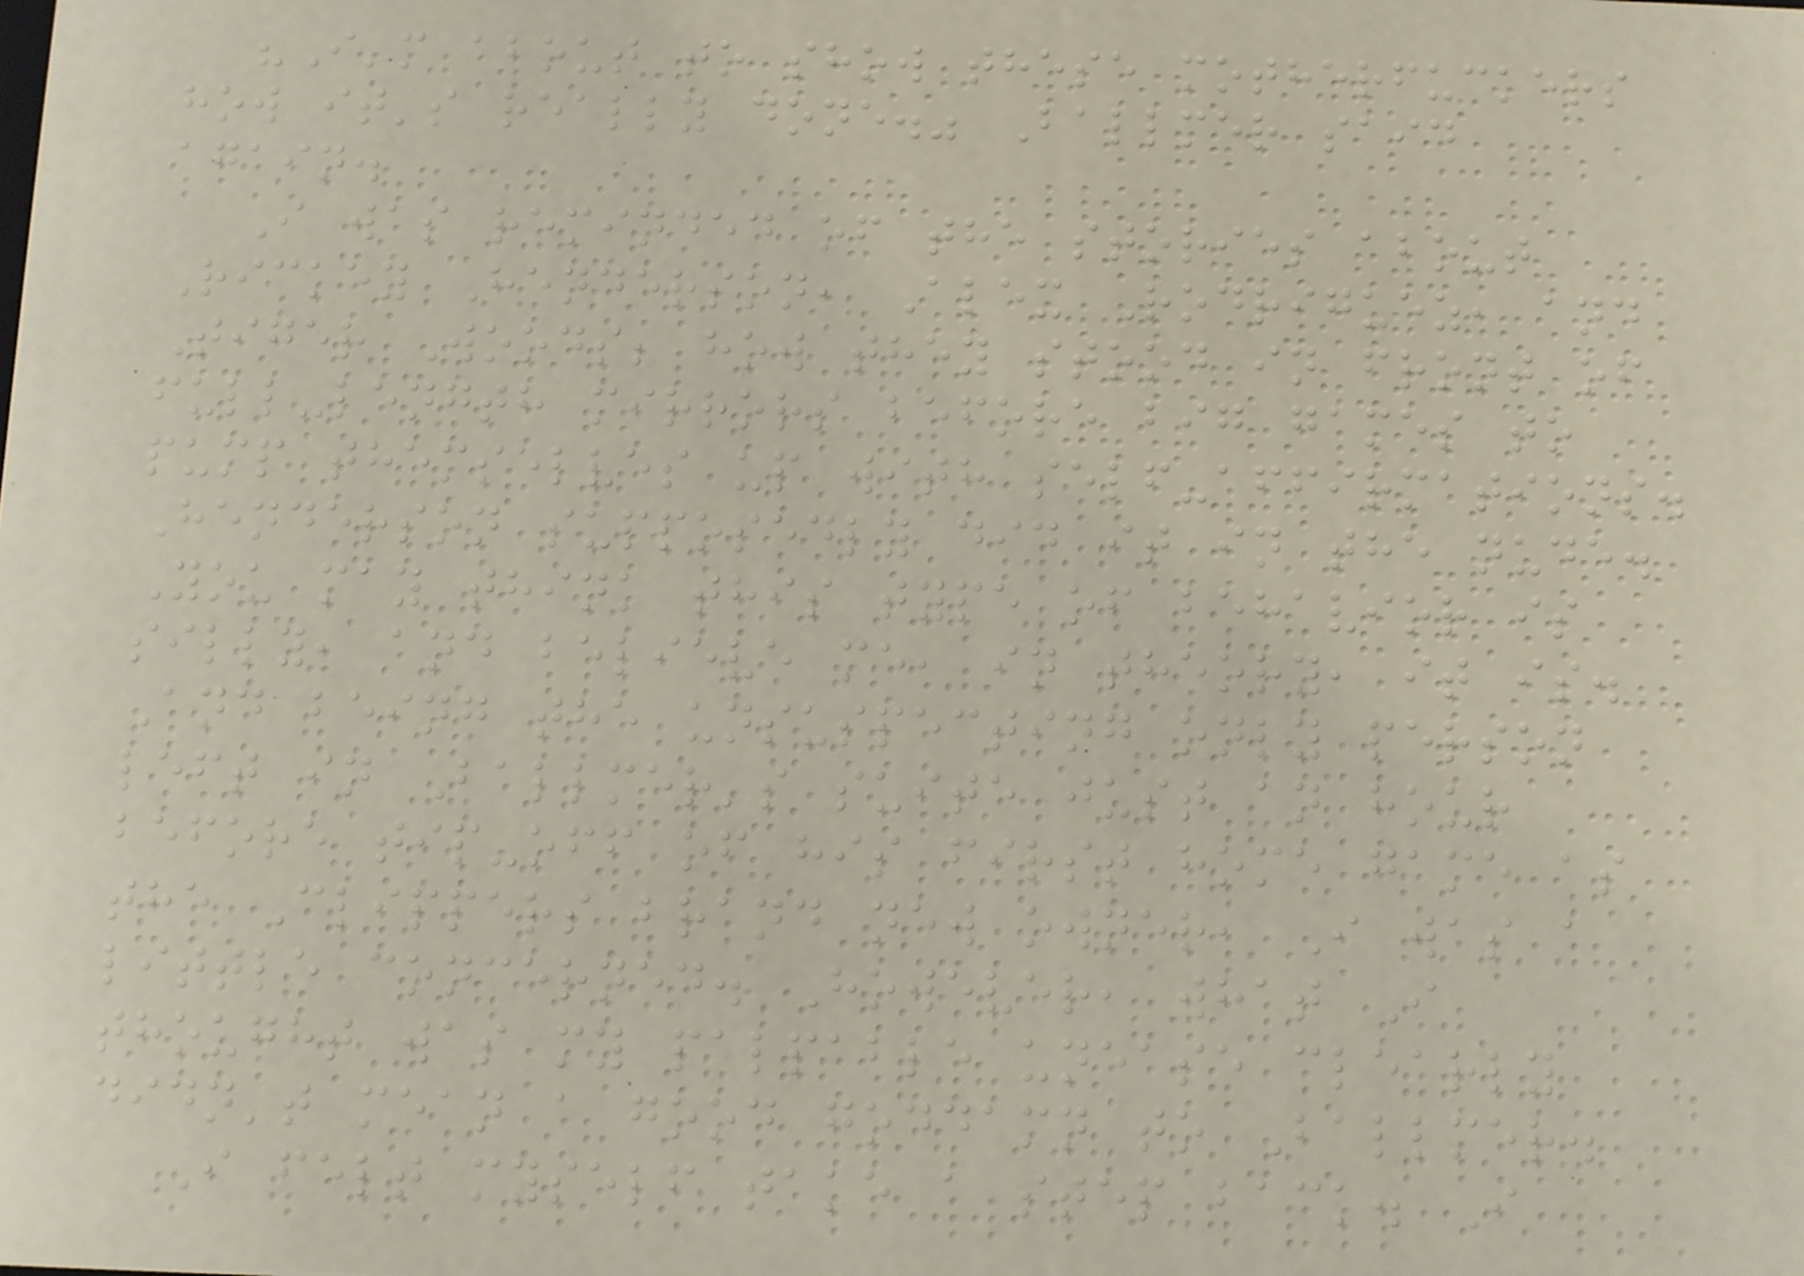"I'm about to show these motherfuckers
how it's really done." Ballmer said
again.
I was reminded of the stories about
Rickey Henderson, Alex Rodriguez, and
Tiger Woods; how they stood in front of
full-length mirrors before big games to
pump themselves up with self-affirmations.
Henderson supposedly did it in the nude.
You may think this type of behavior is
silly, and believe me, in theory, it is.
And being the unsuspecting only person
left in Ballmer's suite just an hour
before tip-off of his first home game as
the Clippers brand new owner, I was a
little concerned. However, what I
thought was my palpable unease clearly
didn't mean a good goddamn to Ballmer.
I felt myself take a step back. I
